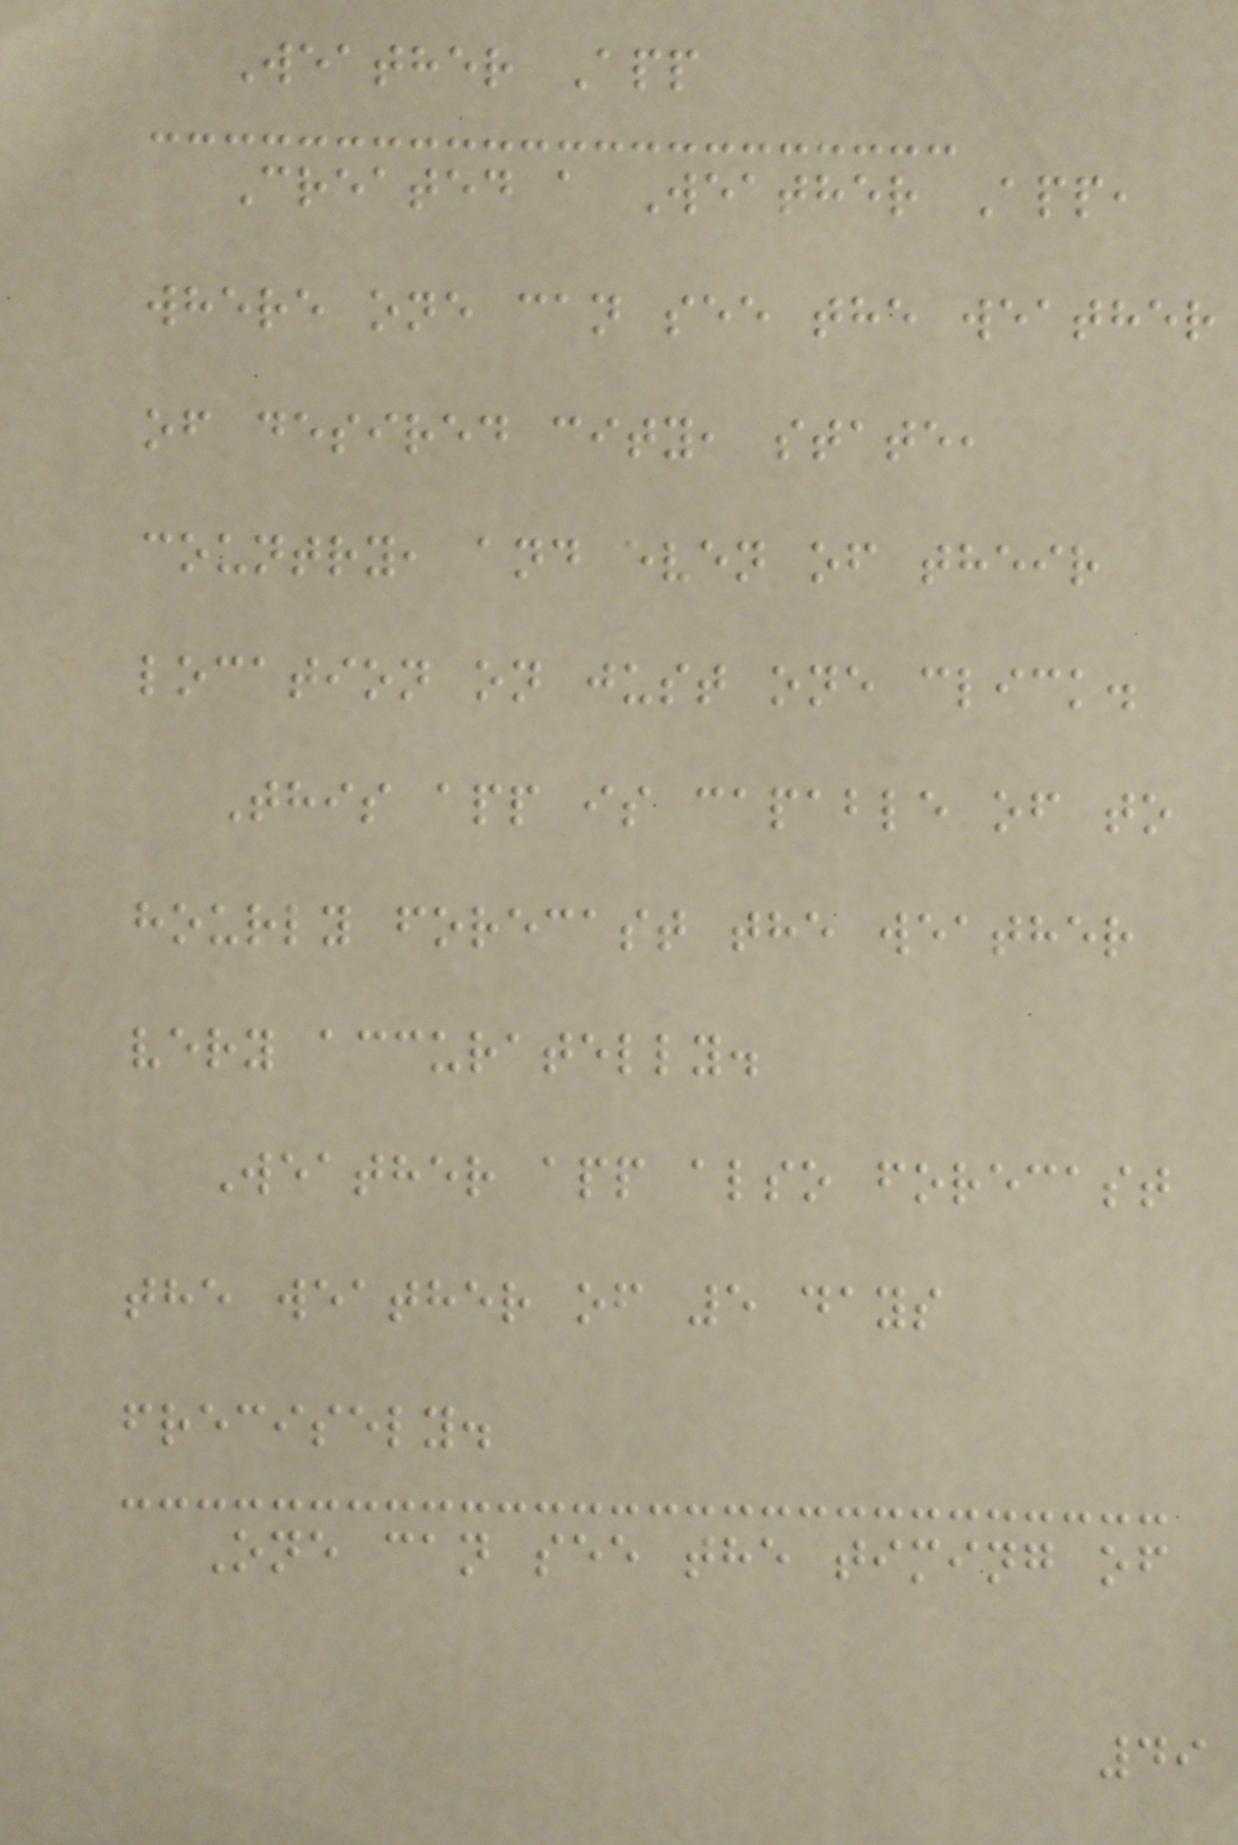Weather App
Created a Weather App,
where one can see the weather
of desired city, state,
country, and even of their
location on just one click.
This app is capable of to
hourly forecast the weather
very accuratelly.
Weather app also forecast
the weather of 5 days
frecisely.
One can see the timing of
49
